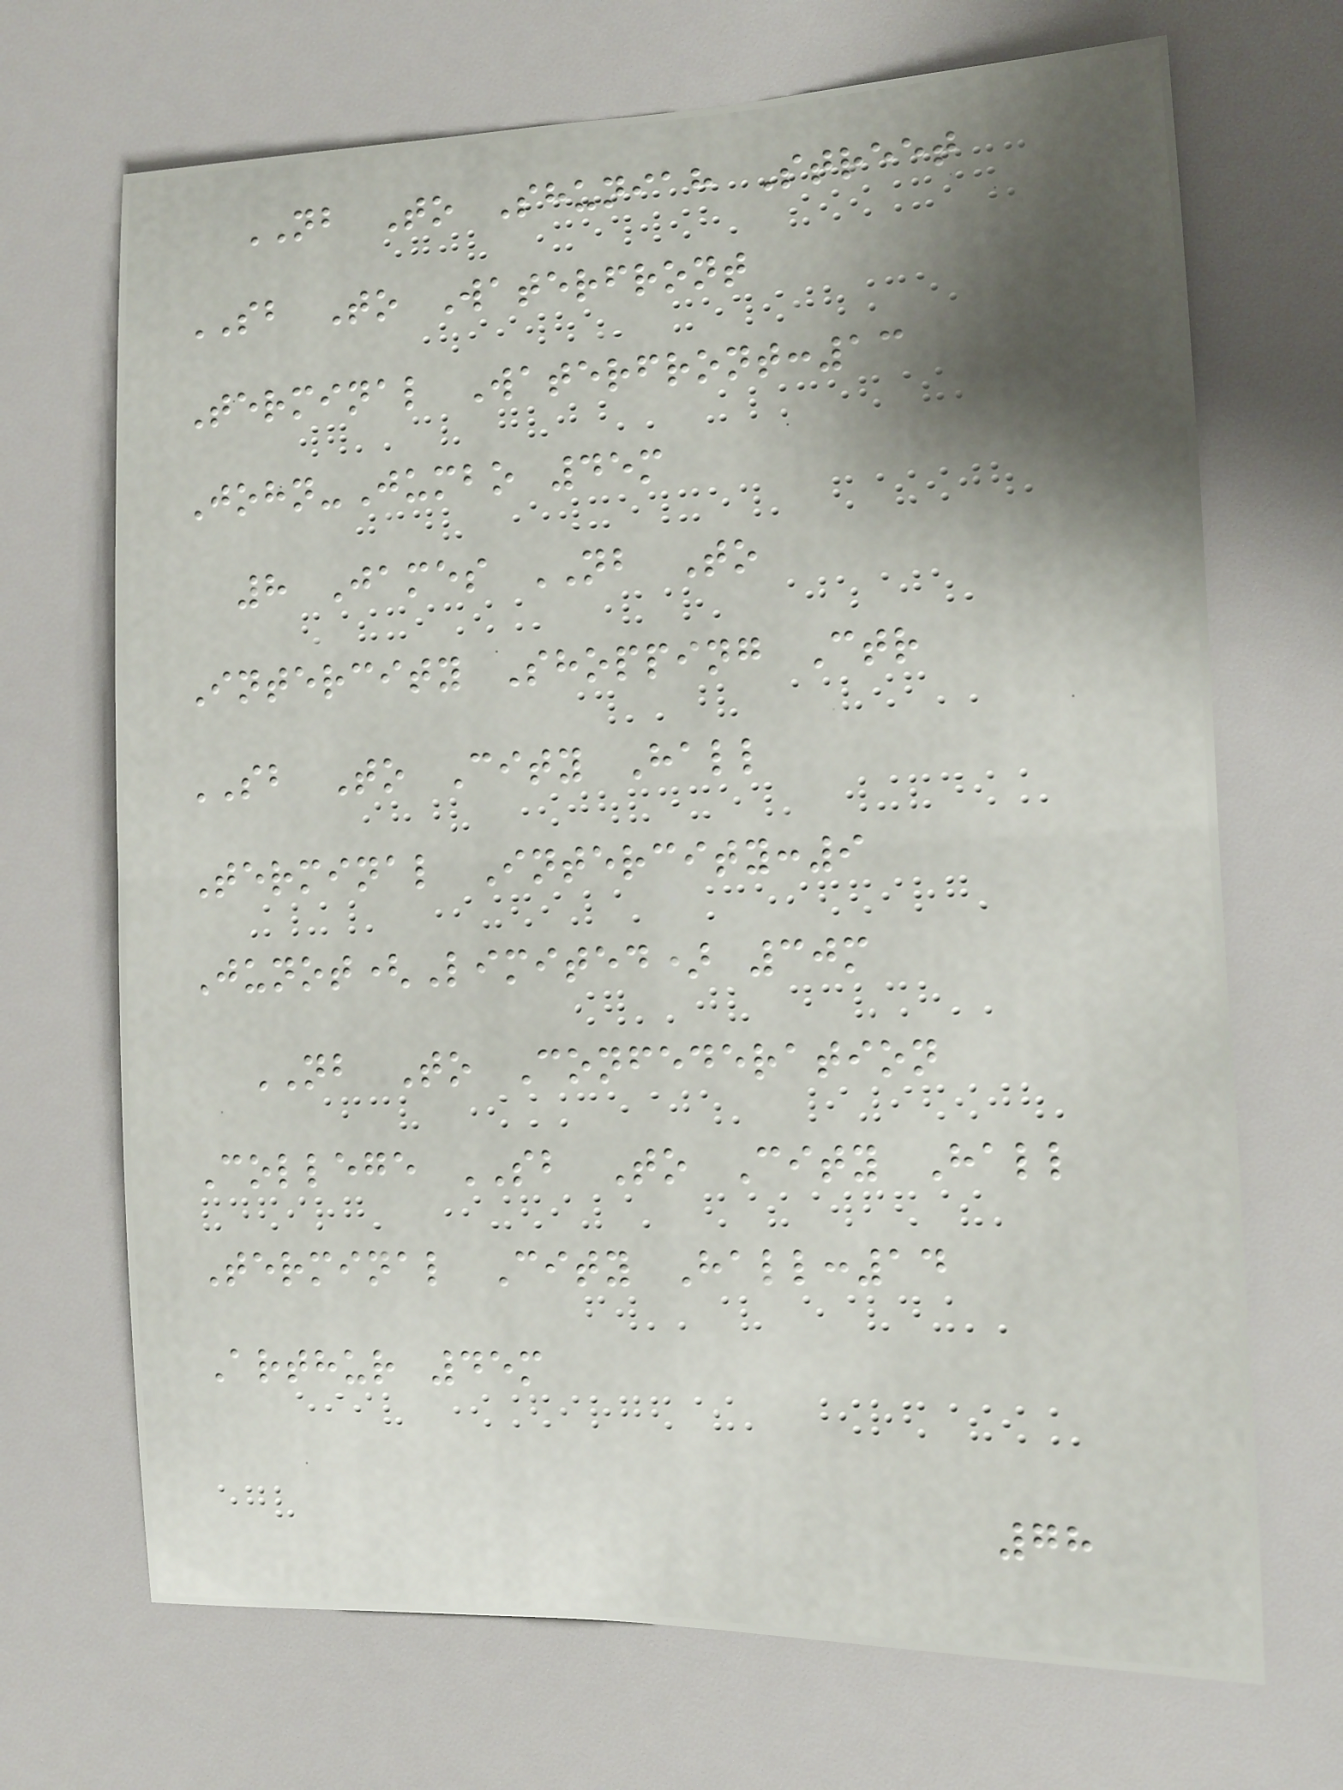NB To Shuniah Street
SB To Waterfront
Terminal Waterfront:13
John-Jumbo 45m
8 James NB To
Intercity Shopping Ctr
SB To City Hall
Terminal Intercity:9
Junot(Limited) 30m
NB To Confederation
College SB To City Hall
Terminal City Hall:14
Arthur 45m
78
